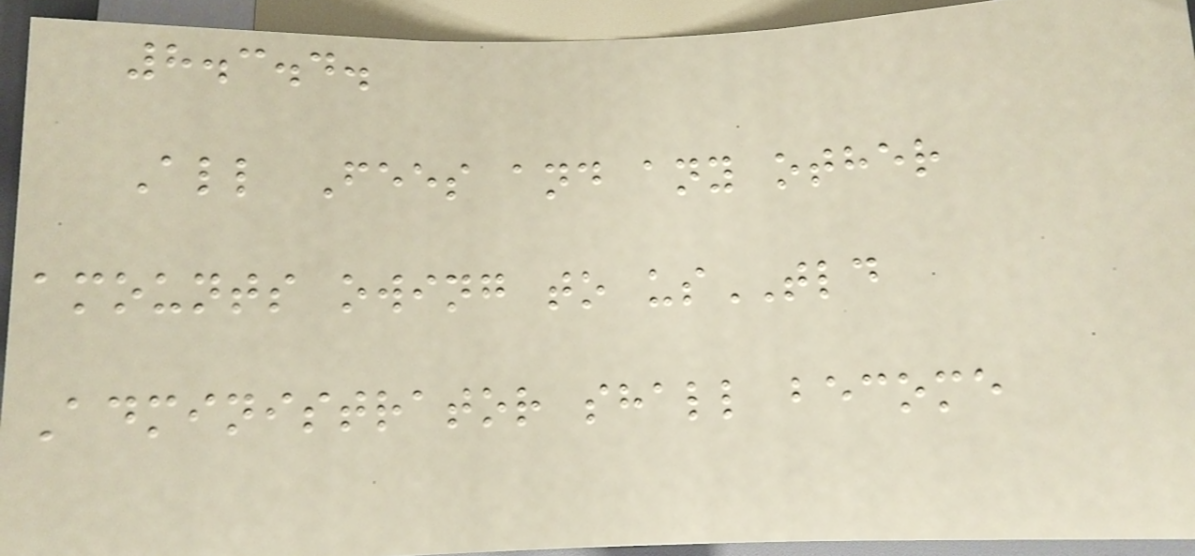8.3.4.
All Fees and any other
amounts owing to usTLD
Administrator shall become
